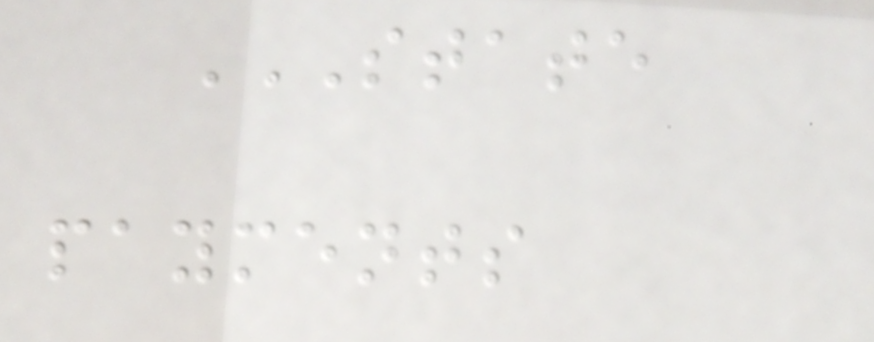STATE
PAYMENTS
